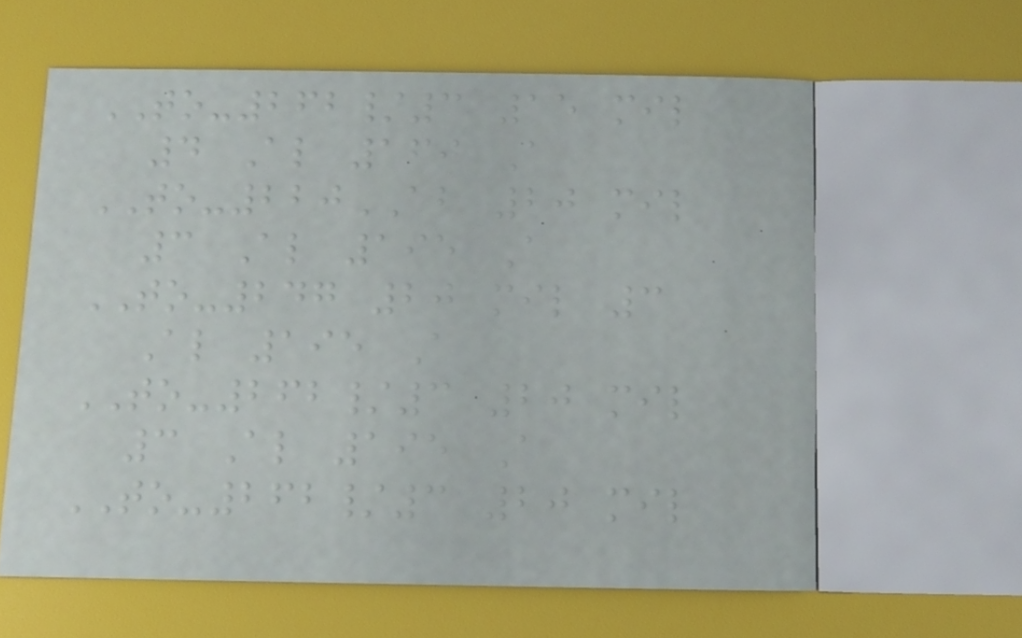TO-262/3 15 mil
4 Al 160 A
TO-220AB 20 mil
3 Al 195 A
TO-247 20 mil 3
Al 195 A
TO-262/3 20 mil
3 Al 195 A
TO-262/3 20 mil
